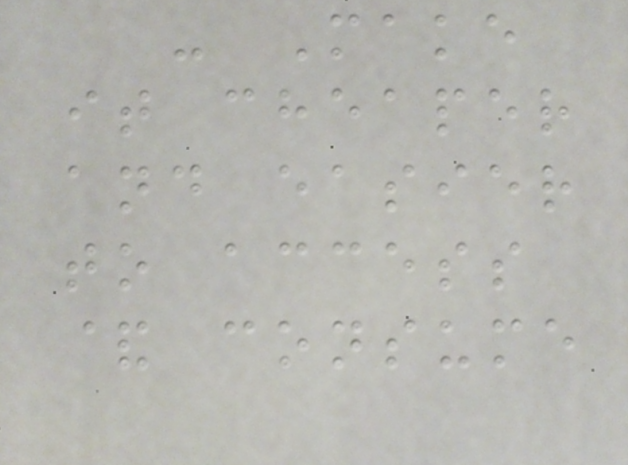- Make
it cheaper
and easier
to access
& consume
